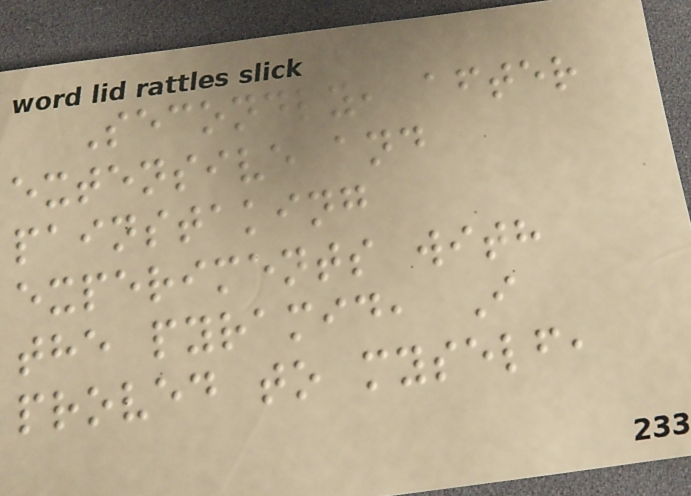Secondly, after
extensive and
painstaking
experiments with
the pyramid, I
proved to myself,
